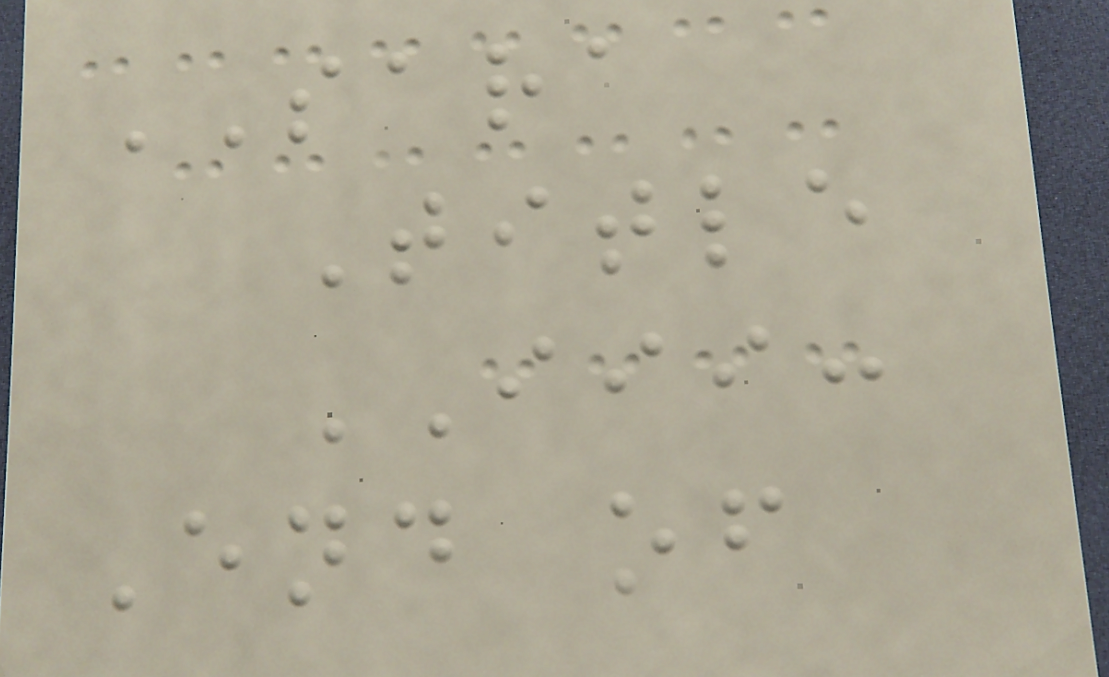SARA
Title
III:
End of
